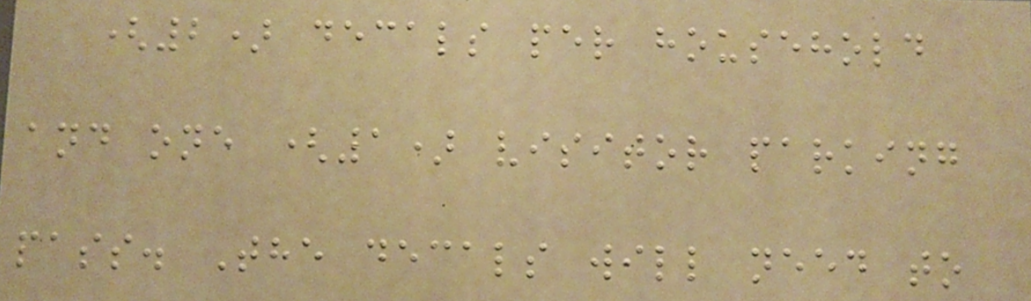(2) decals per household
and one (1) visitor parking
pass. The decals will need to
